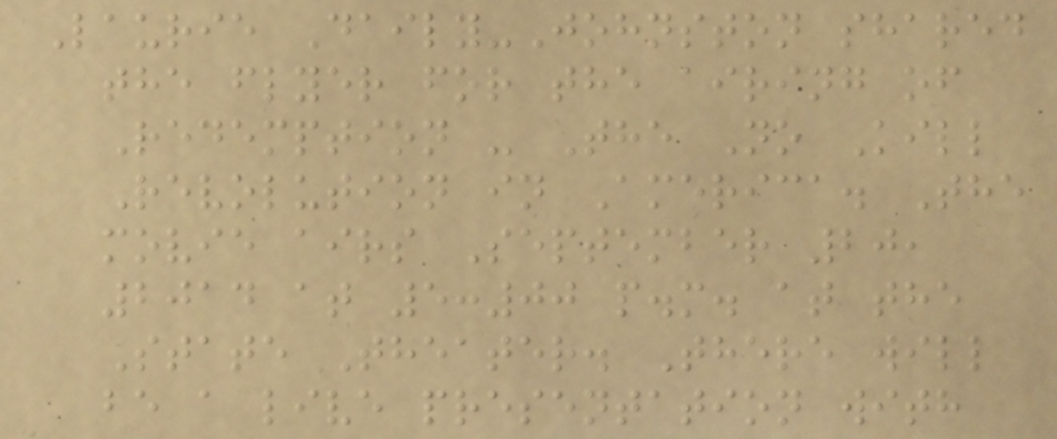Laurie Daily-Johnston shared
the flyer for the airing of
Redemption - The No Kill
Revolution in America. The
movie airs September 20,
2014 at 5:00 p.m. at the
State Theater. There will
be a live presentation with
